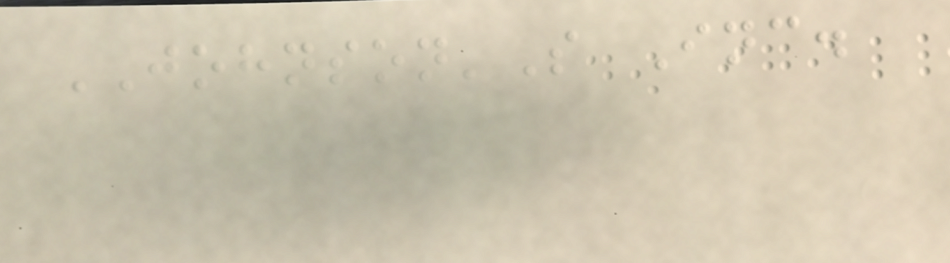JOHNSON'S Inc.
